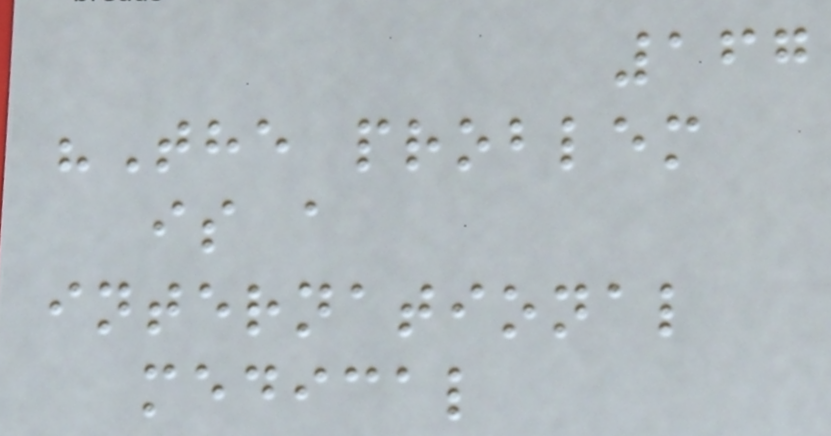167
"The problem
is a
international
medical
